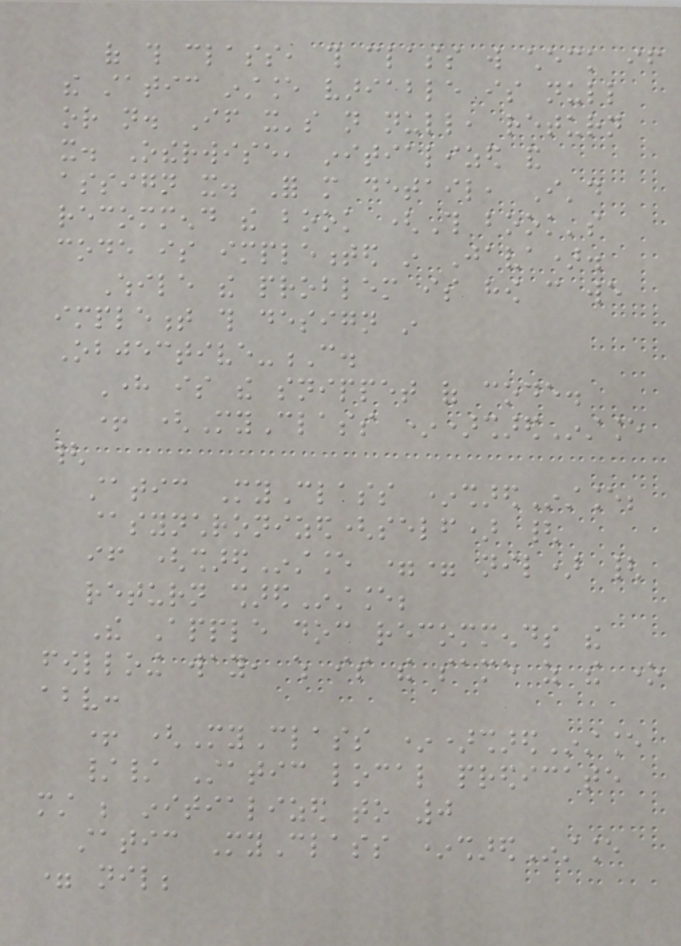of this class, this class will check if
the static instance variable is null
or not. If it's not null, return
it. Otherwise, initialized and
assign it. For more detail, I'd
recommend the book (This book's
code is implemented in Java).
While the problem is how can we
implement this design in
Objective-C.
Here is the snippet of code.
+ (MyClass *)sharedInstance
{
static MyClass *sharedInstance;
@synchronized(self) {
if (sharedInstance == nil) {
return sharedInstance;
The Apple doc recommends the
fowlloing way, which is the same as the one
above:
+ (MyClass *)sharedInstance
// Static local predicate
must be initialized to 0
static MyClass *sharedInstance
= nil;
